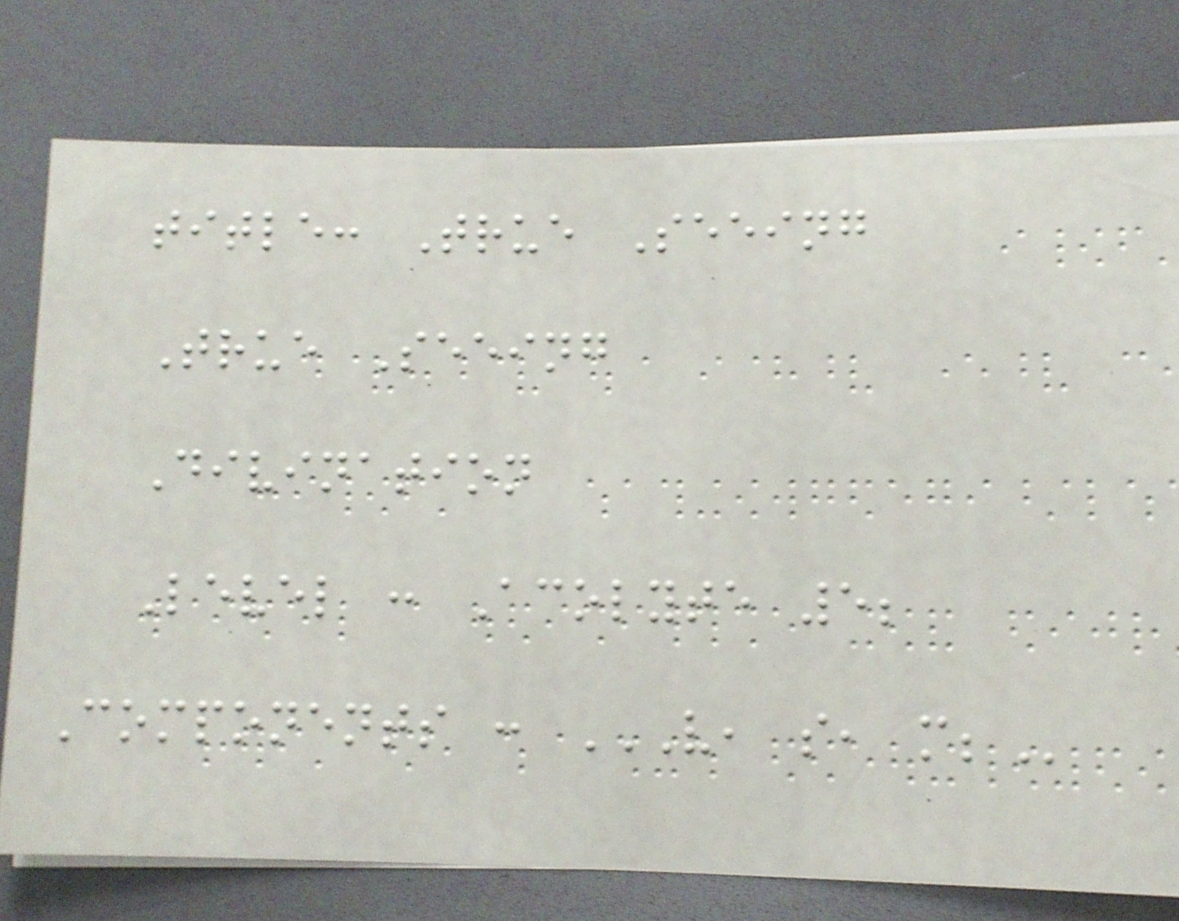title: True Seeing
True Seeing
Divination
Level : Acolyte 5;
Components : V, S, M;
